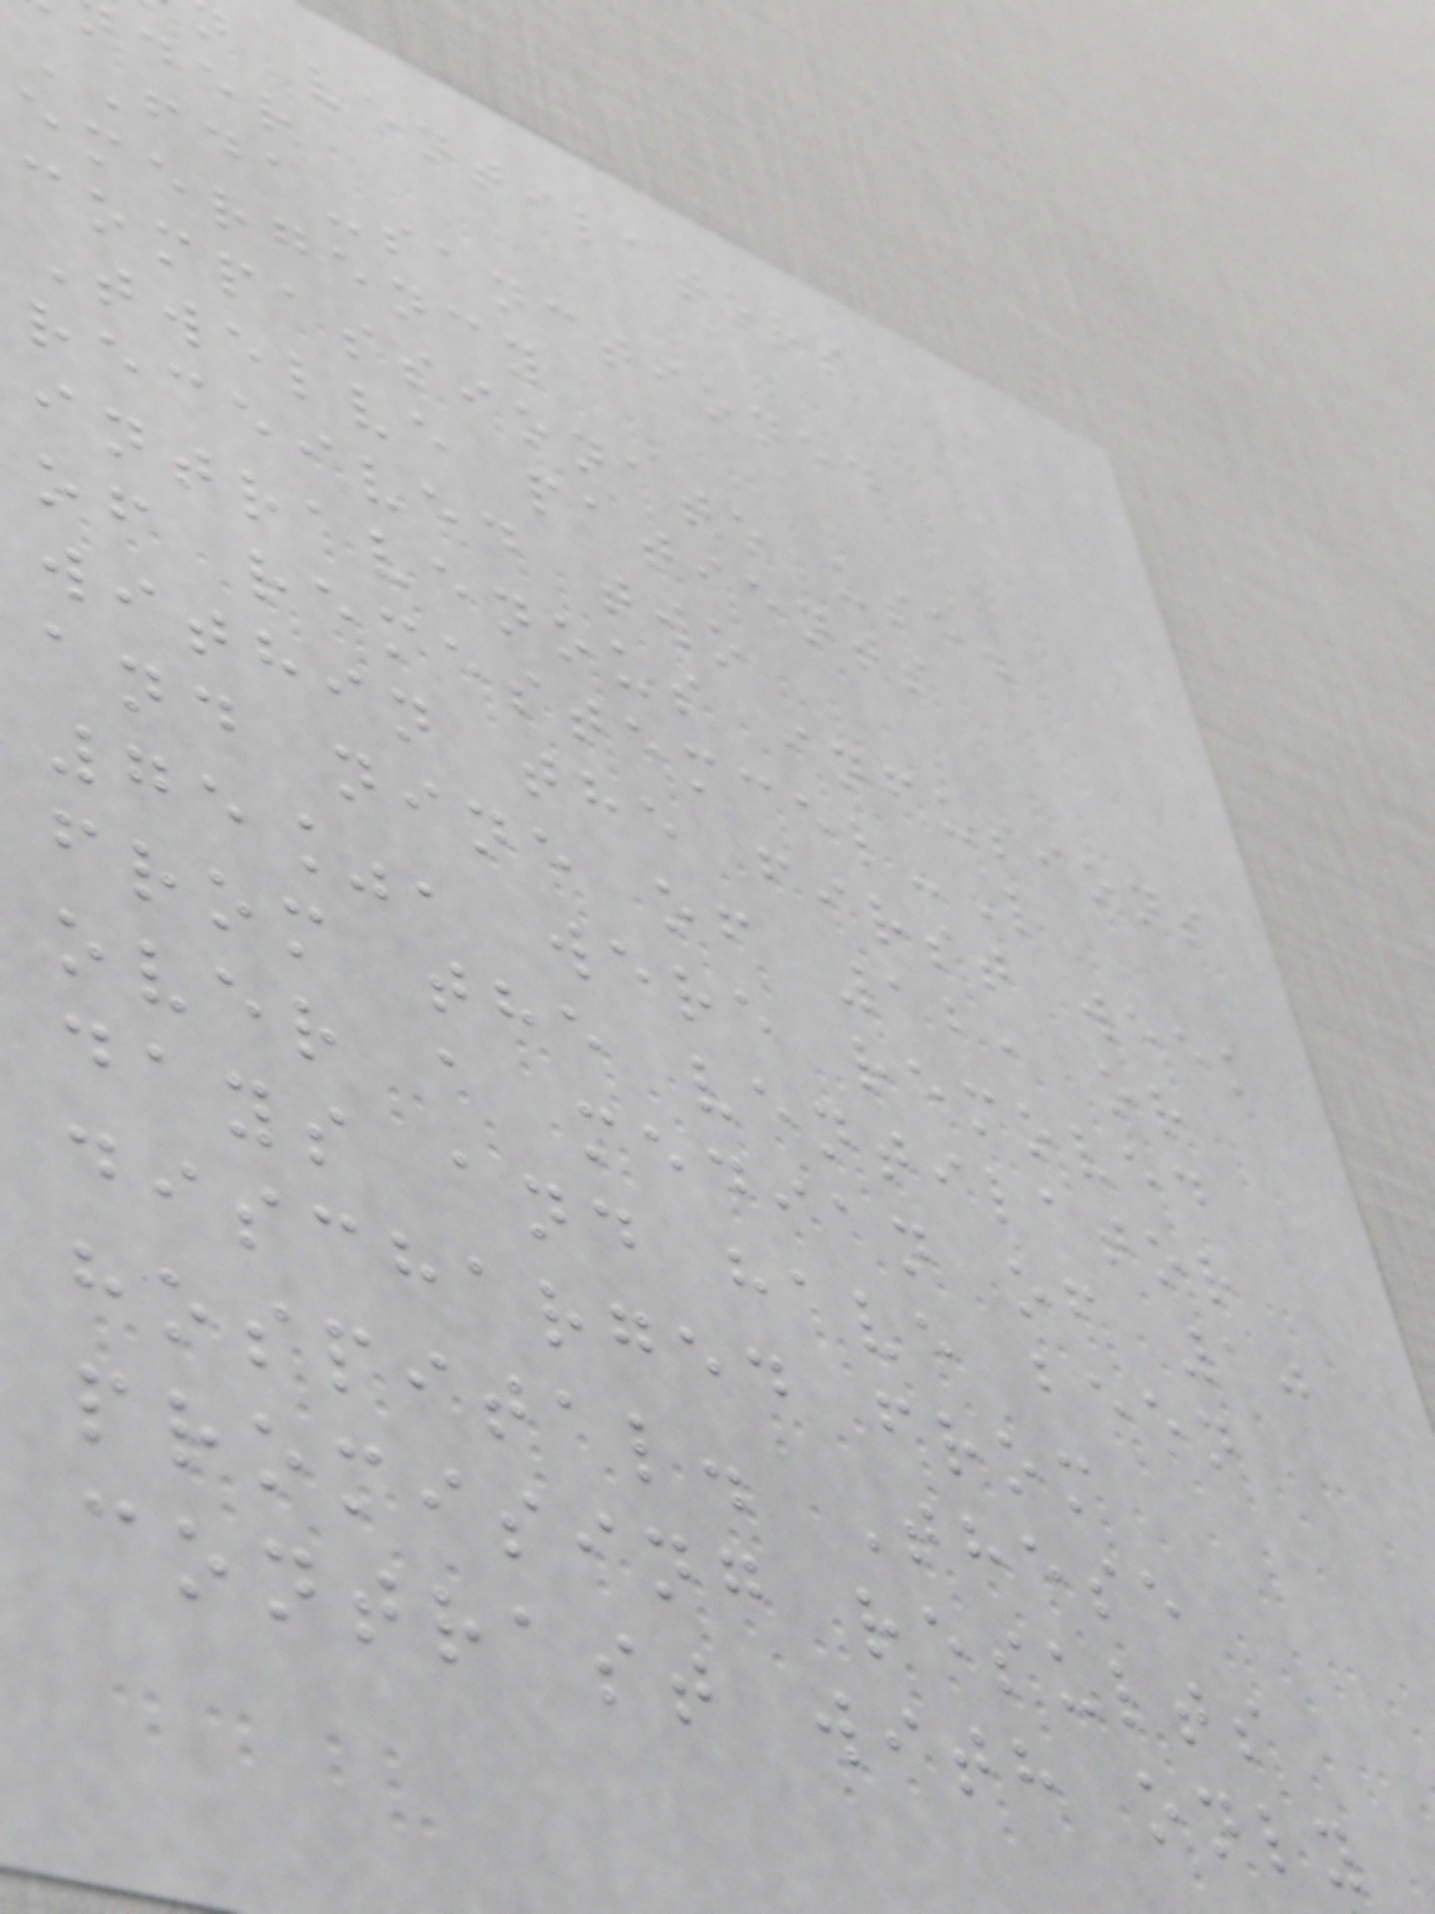ventilators
FDA-sanctioned
emergency
compassionate use.
Twelve patients
received two
intravenous infusions
of remestemcel-L
within the first week
and nine of 12, or
75%, were removed
from the ventilator
over a median of 10
days and have been
discharged from
hospital. These
promising results
contrast with only
